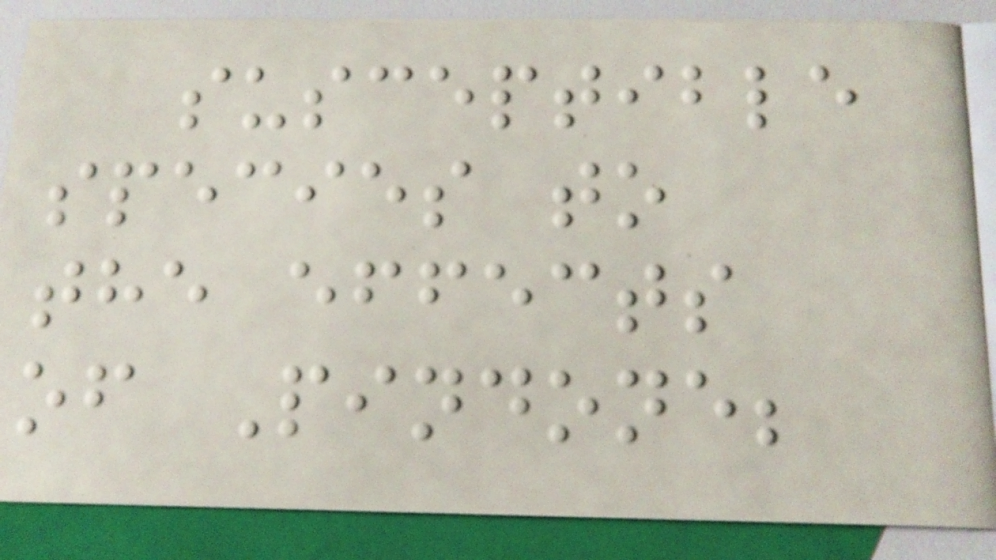susceptible
species to
the effects
of Pindone;
